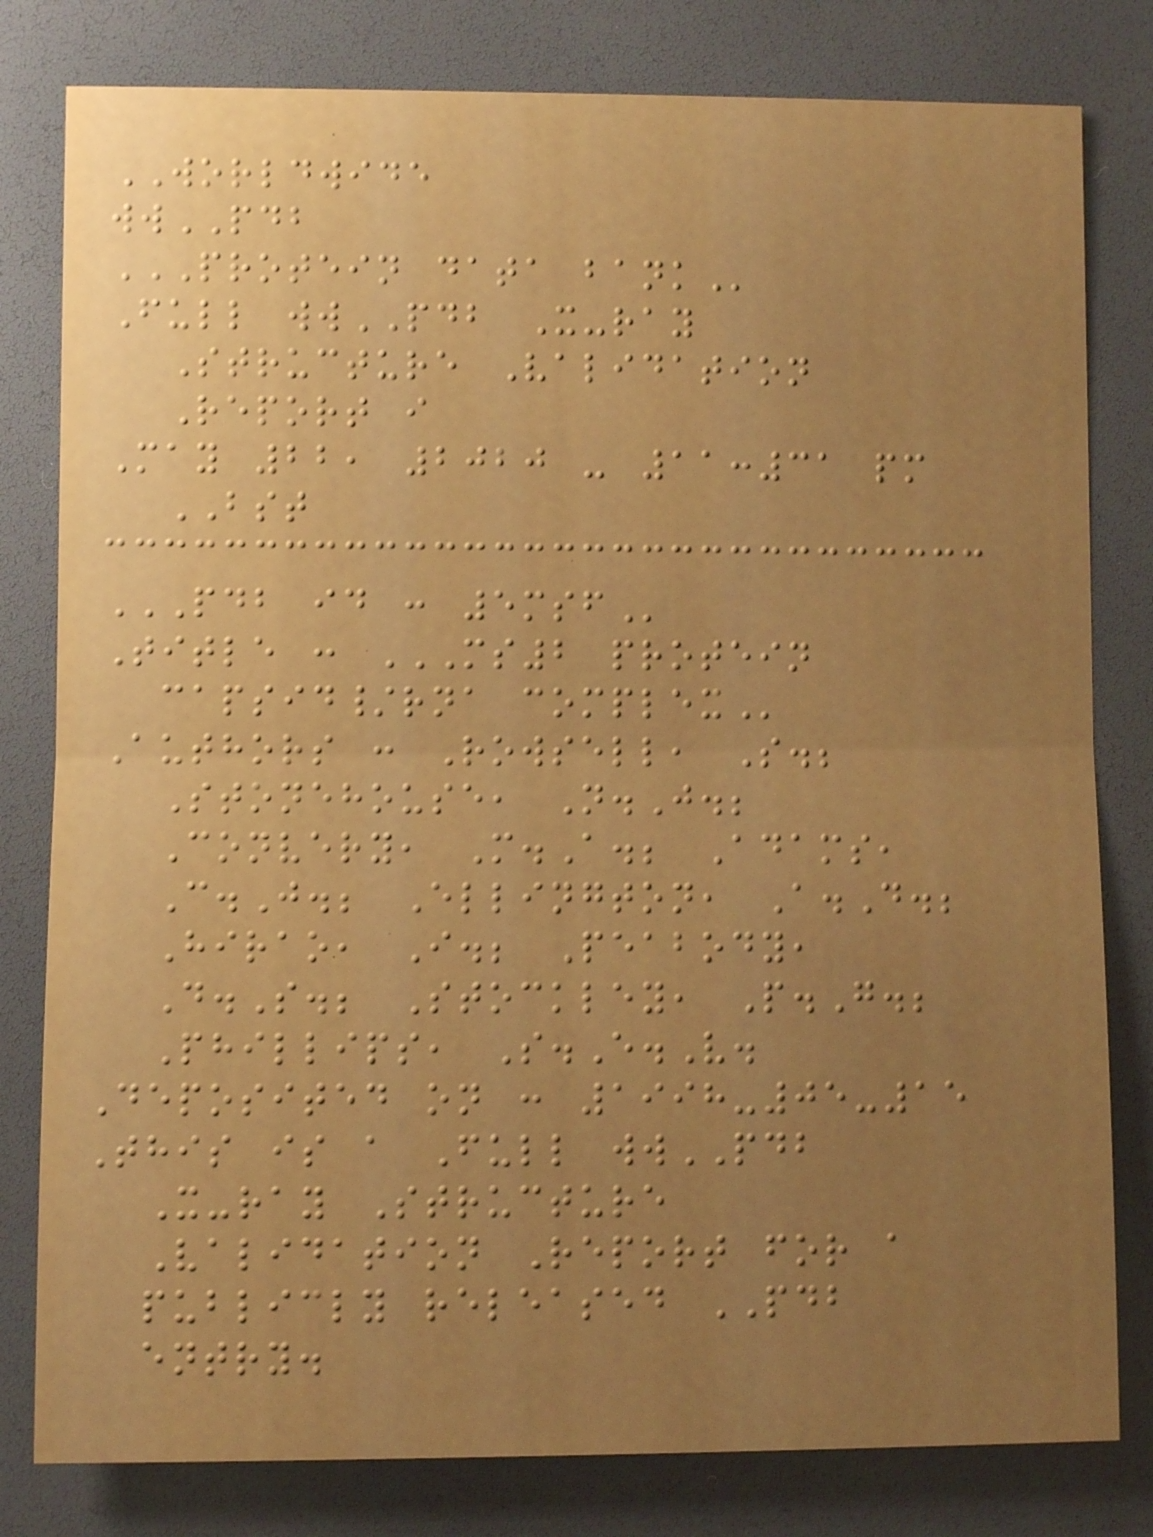WORLDWIDE
wwPDB
PROTEIN DATA BANK
Full wwPDB X-ray
Structure Validation
Report i
May 22, 2020 - 11:31 pm
BST
PDB ID : 5MSF
Title : MS2 PROTEIN
CAPSID/RNA COMPLEX
Authors : Rowsell, S.;
Stonehouse, N.J.;
Convery, M.A.; Adams,
C.J.; Ellington, A.D.;
Hirao, I.; Peabody,
D.S.; Stockley, P.G.;
Phillips, S.E.V.
Deposited on : 1998-05-15
This is a Full wwPDB
X-ray Structure
Validation Report for a
publicly released PDB
entry.
